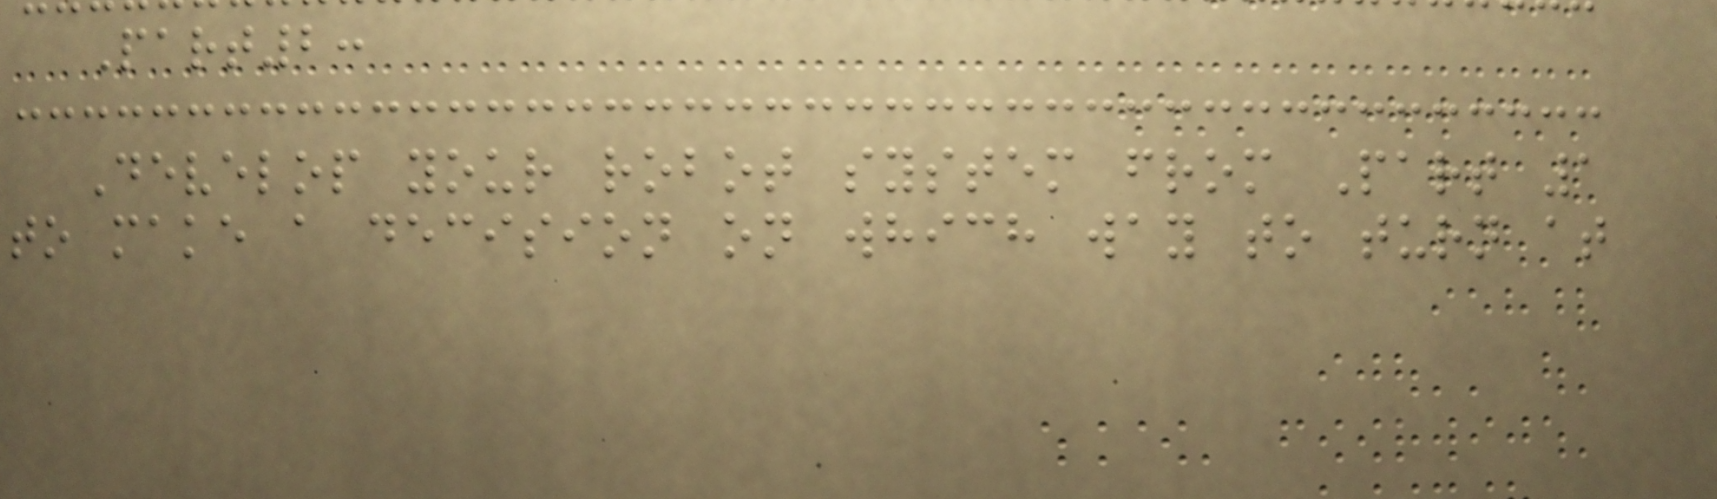Part2:
Develop your robot system from Part 1
to make a decision on which way to turn at
